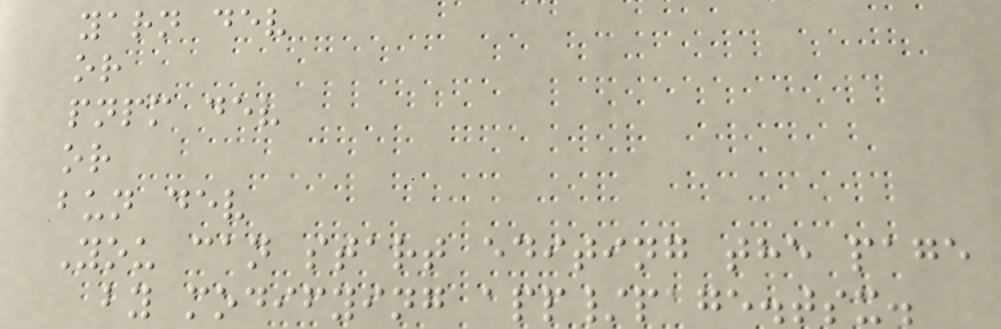yarn dev
or
pnpm dev
or
bun dev
You can start editing the page
by modifying app/page.tsx.
